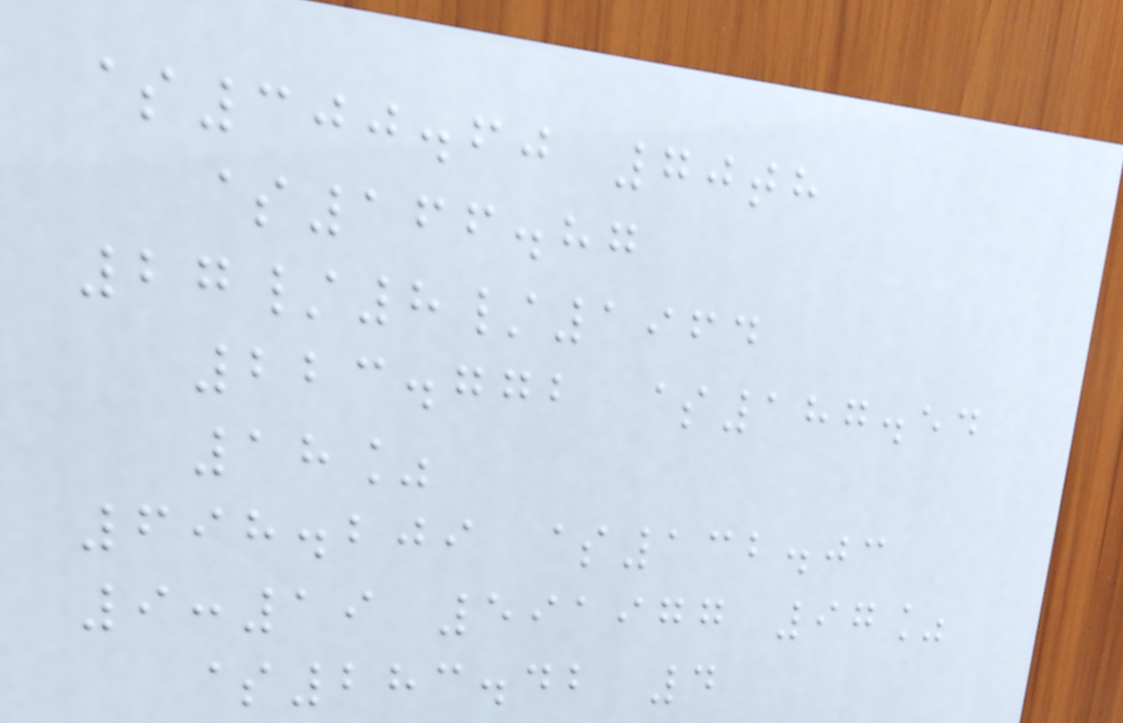$300.60 70th
$166.87
27/8/1964
223.772 $187.54
18%
698.209 $132.03
9:19 591977 97%
$283.42 4
